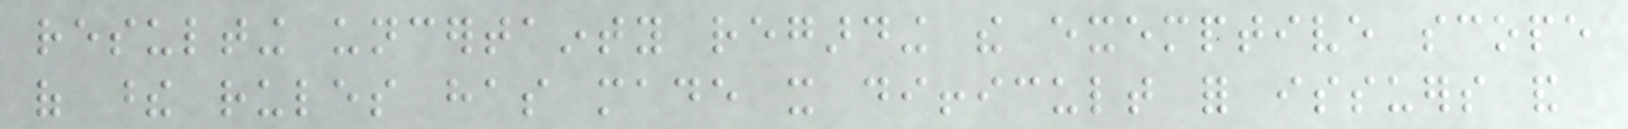resulting uncertainty regarding the exemptive scope
of these rules has made it difficult for issuers and
